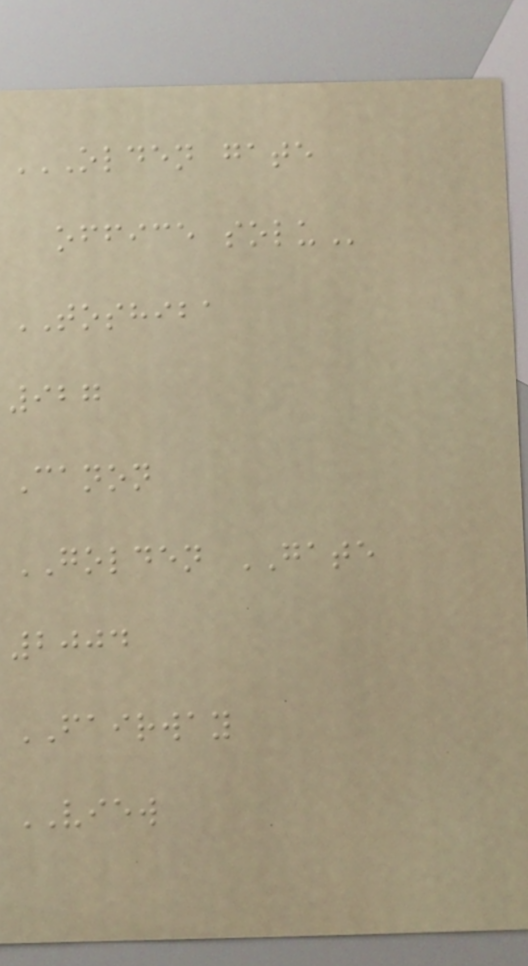OLDEN GATE
OFFICE SOLU
TOSHIBA
927
Canon
GOLDEN GATE
2004
FAIRWAY
VIEW
